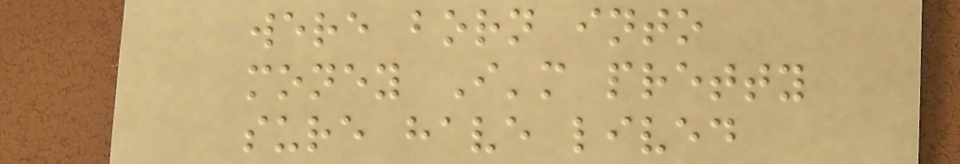were born into
money I'm pretty
sure have lived
